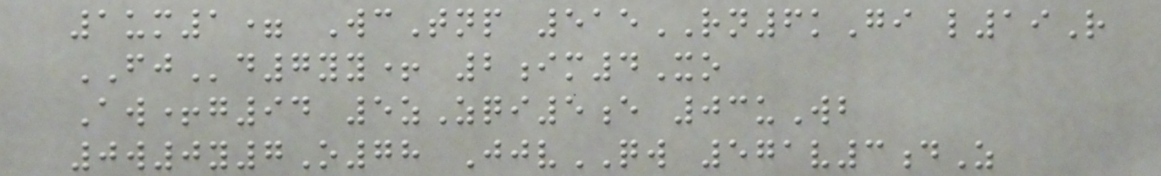1um1= WcTnp 515RN6kGi l19R
FJd7yy+ 2im4Xo
Aw+g94 5zZqi5e 03uWb
0w0y7O78 JjvQW 571v3dZ
